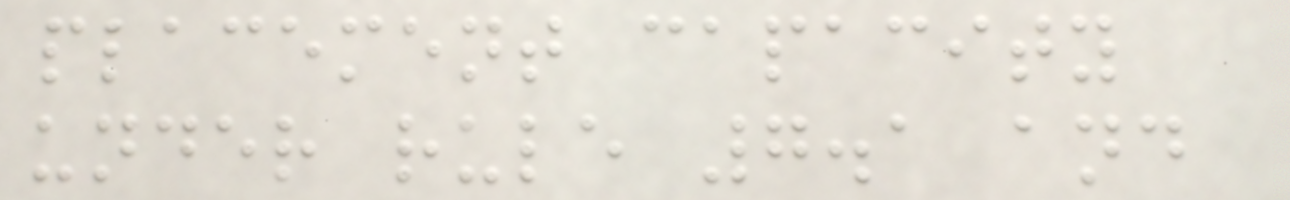placement capacity
under rule 7.1 and
